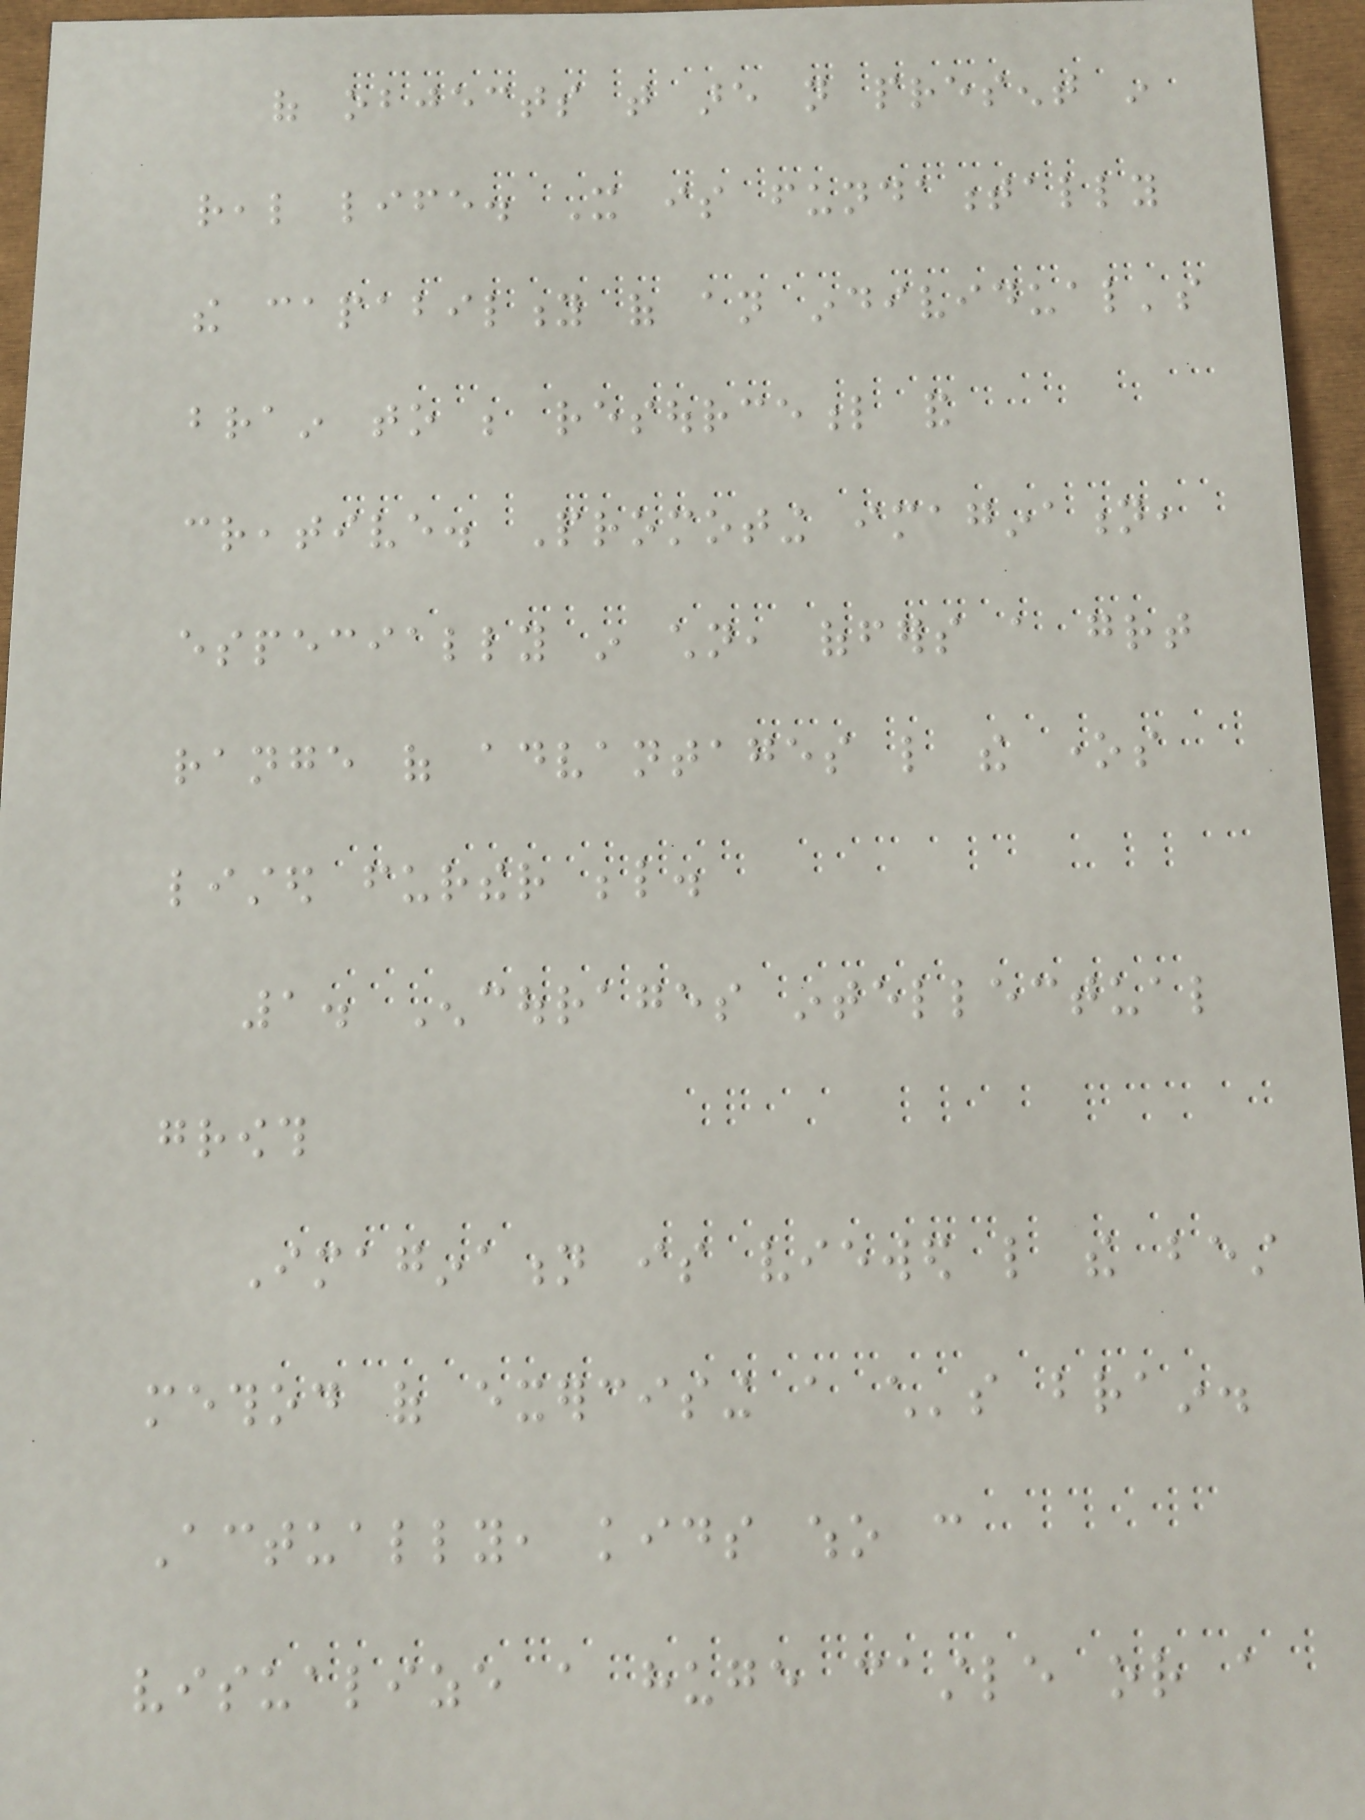of objects that are not present in
real life. It is fundamentally
the capability of an individual's
brain to be resourceful and
creative. Promoting imagination,
especially in children, offers a great
range of advantages like the ones
listed further below.
1. Encourages intellectual
growth
Imagination is viewed like the best
method of exercising a child's brain.
Actually, kids who can
visualize a huge castle or a
